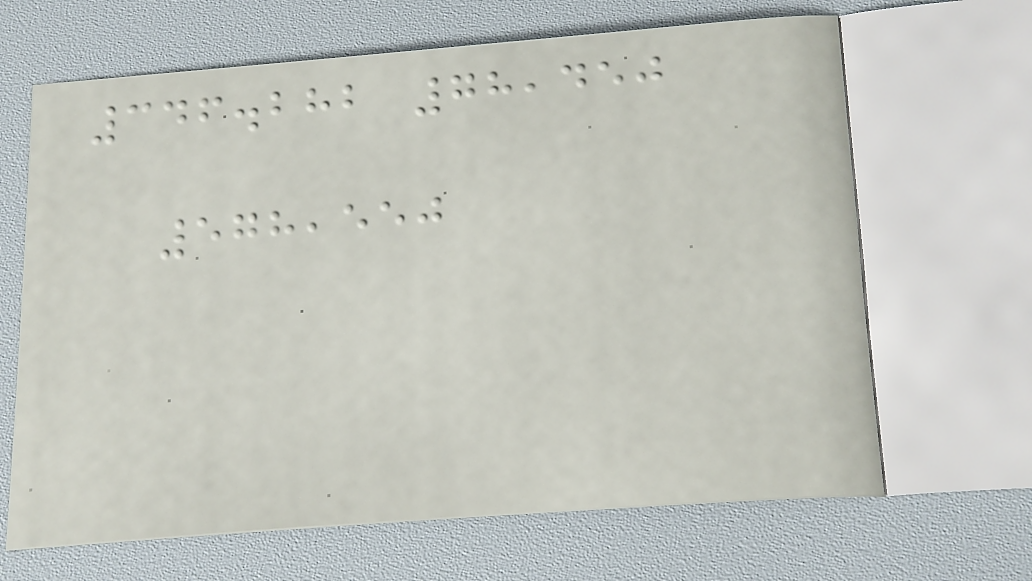346.282 78,450
578,550
